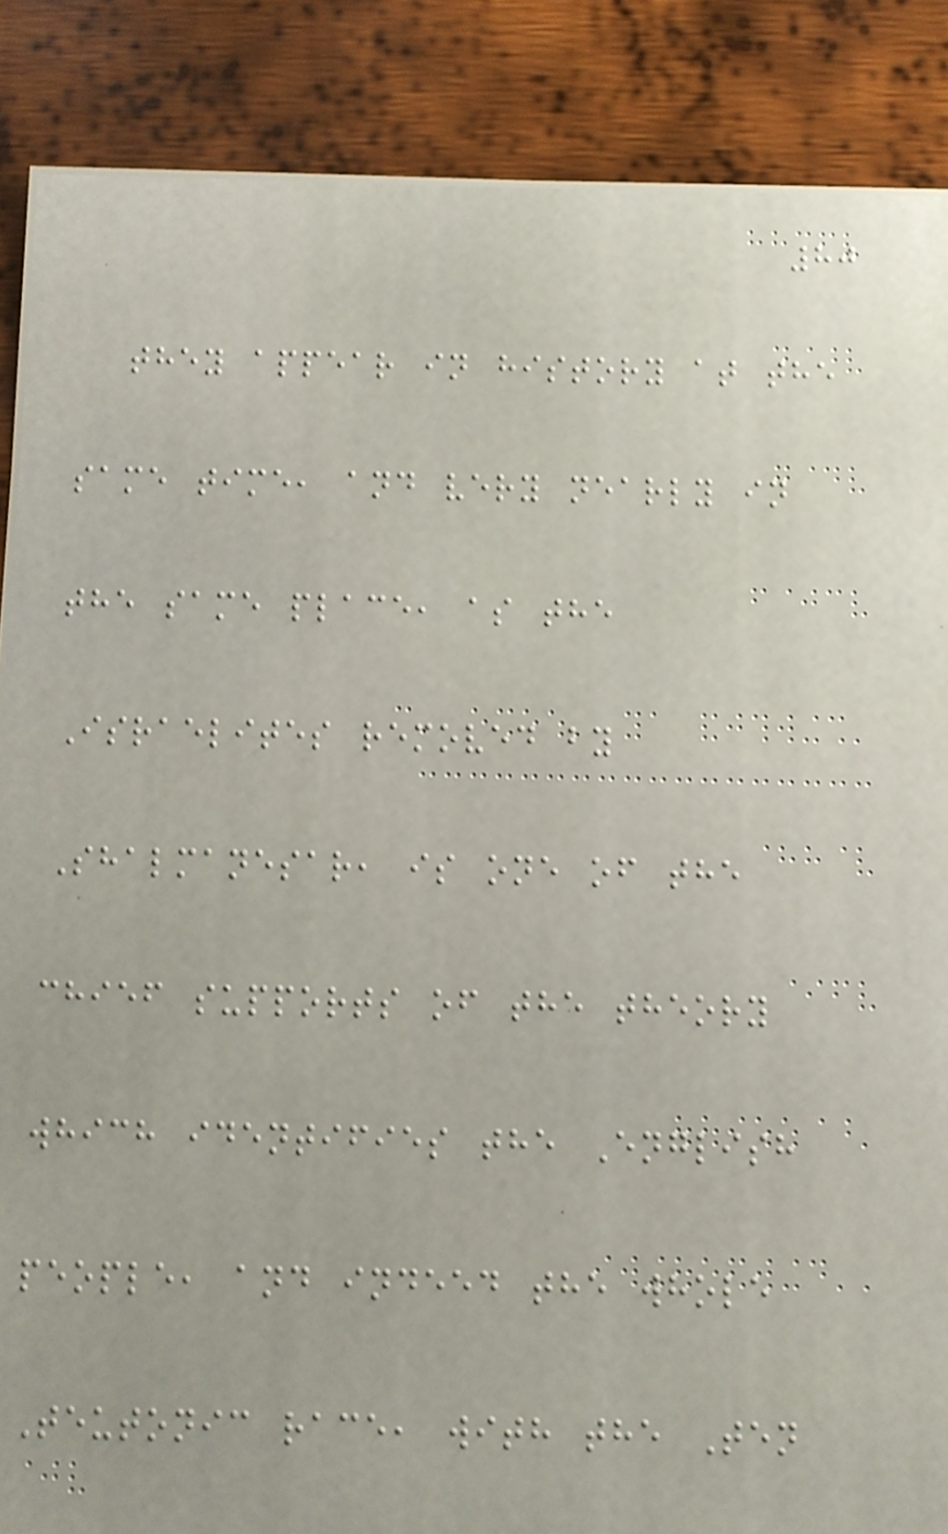80
they appear in history at the
same time, and very nearly in
the same place, as the
Israelites removed by
Shalmanesar, is one of the
chief supports of the theory
which identifies the English
people, and indeed the whole
Teutonic race, with the Ten
